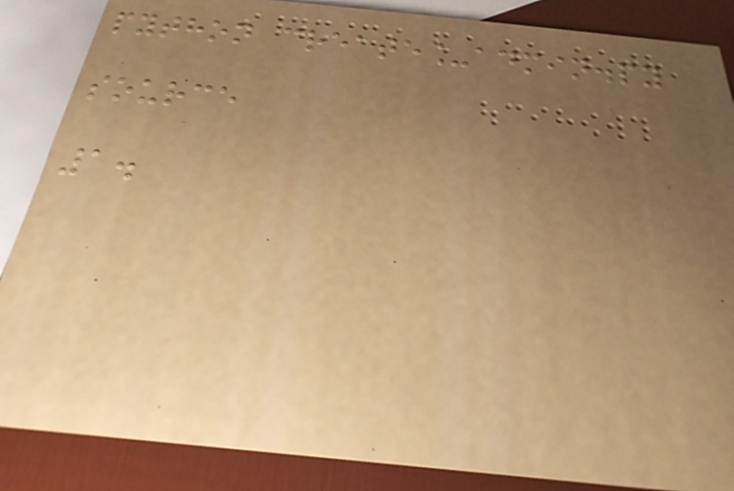python create_admin.py
source
1.
